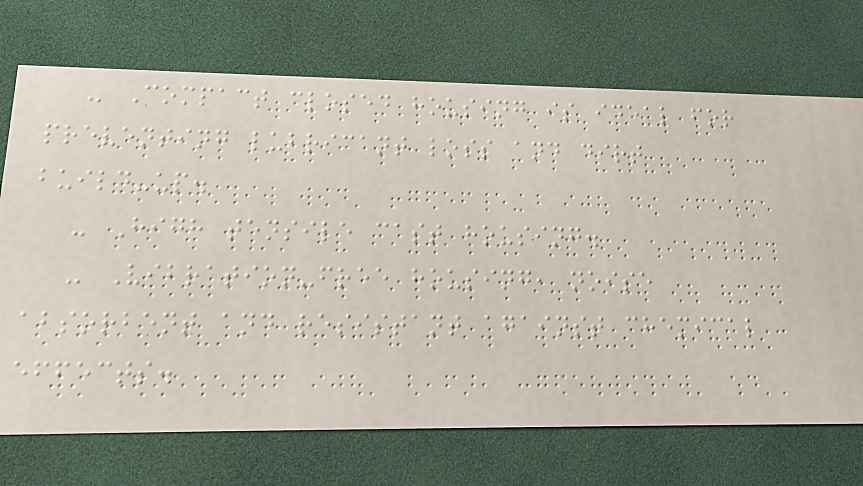- Compact closed housing is ideal for
preventing lubricant loss and dirt
build-up.
- High tensile cast housing.
- Vibration-free housing, noise
absorbent and resistant against chemical
effects.
